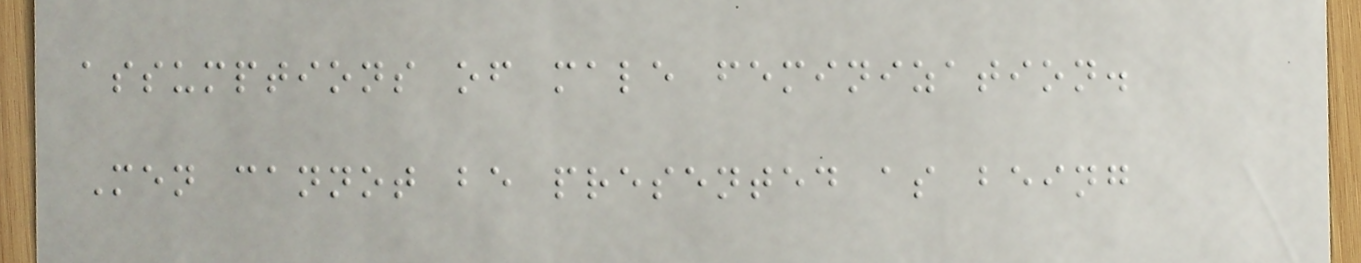assumptions of male feminization.
Men cannot be presented as being
